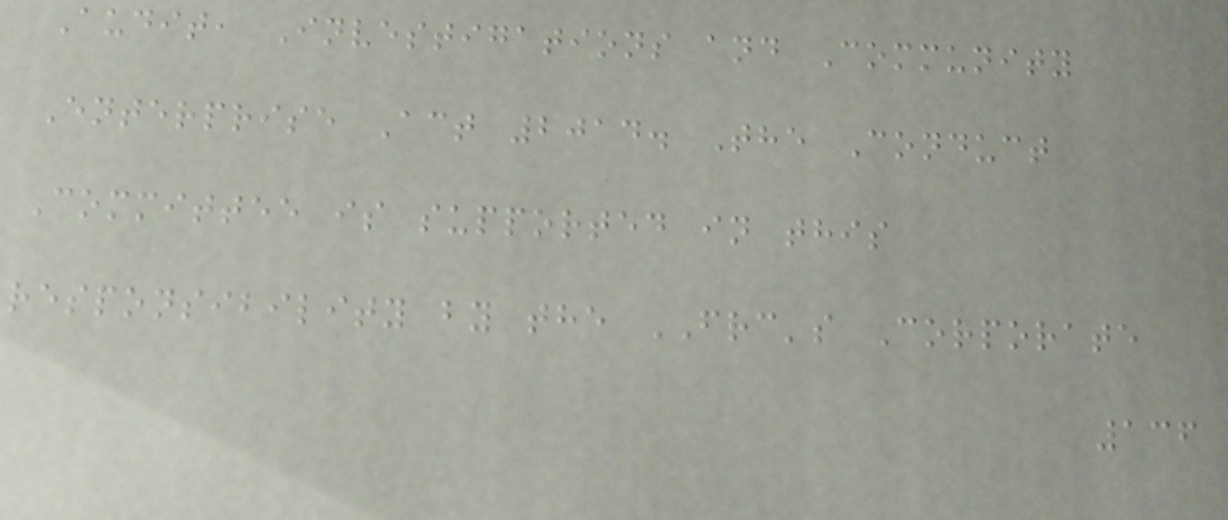Audit, Investigations and Community
Enterprise Act 2014. The Conduct
Committee is supported in this
responsibility by the FRC's Corporate
136
